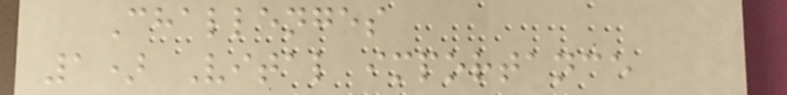Challenges
1) Vital importance
